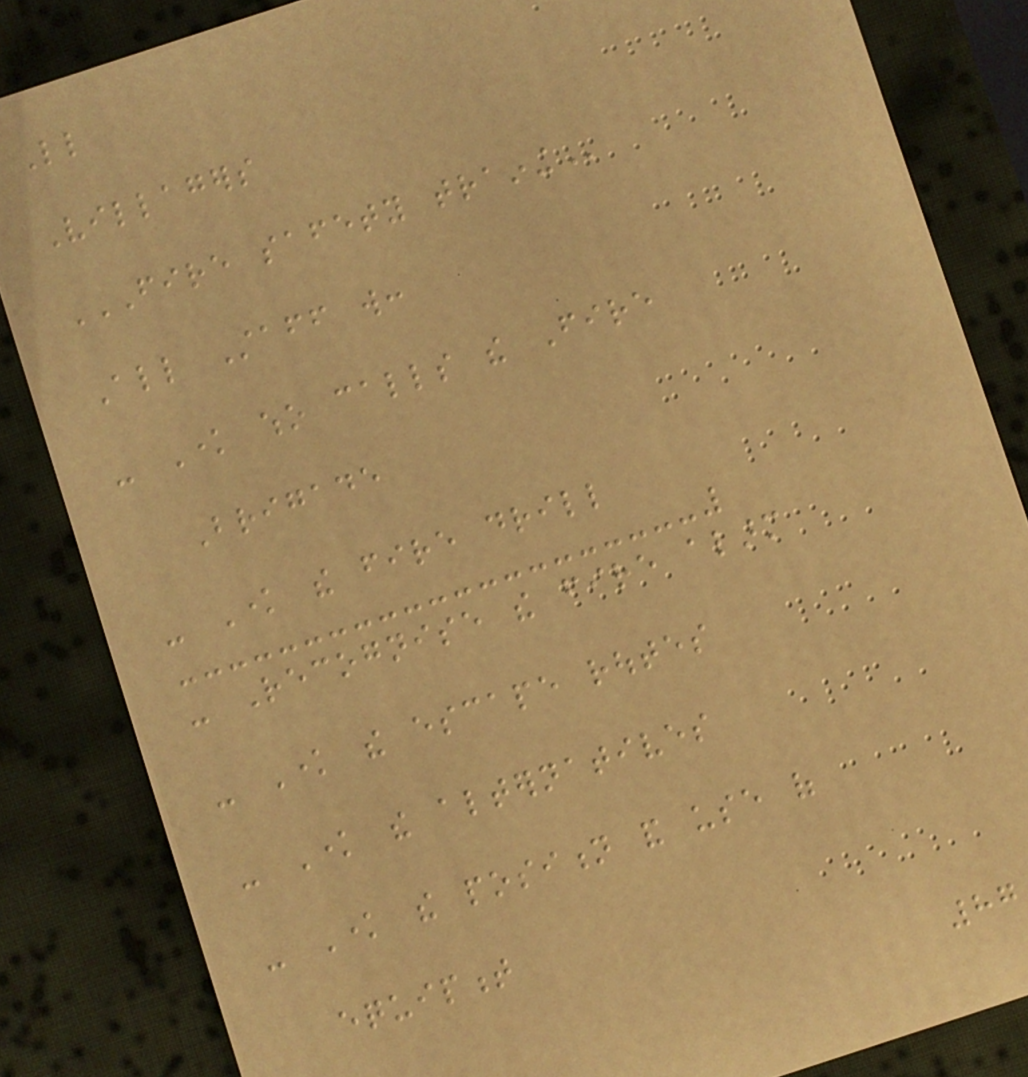Little
Villagers
FIRE SAFETY TRAINING
All Staff will:
- Know who calls the Fire
Brigade
- Know the fire drill
- Recognise the fire alarm
- Know the escape routes
- Know the alternatives
- Know the position and use of
equipment
87
